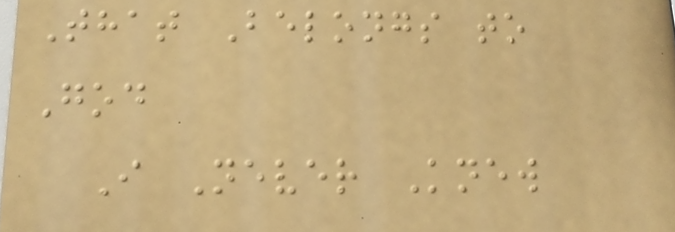That Belongs to
God
I Never Knew
